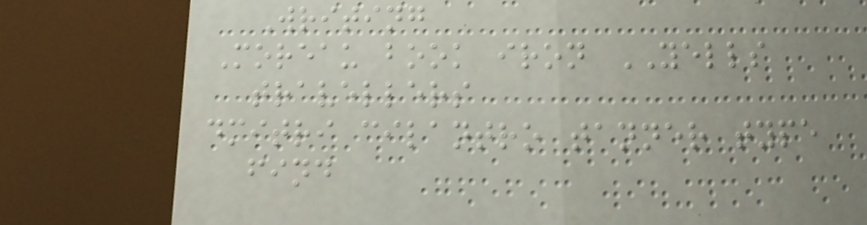Writing
Moreau book iron YELLS
travellers
dmitri cilantro tanner type
find
